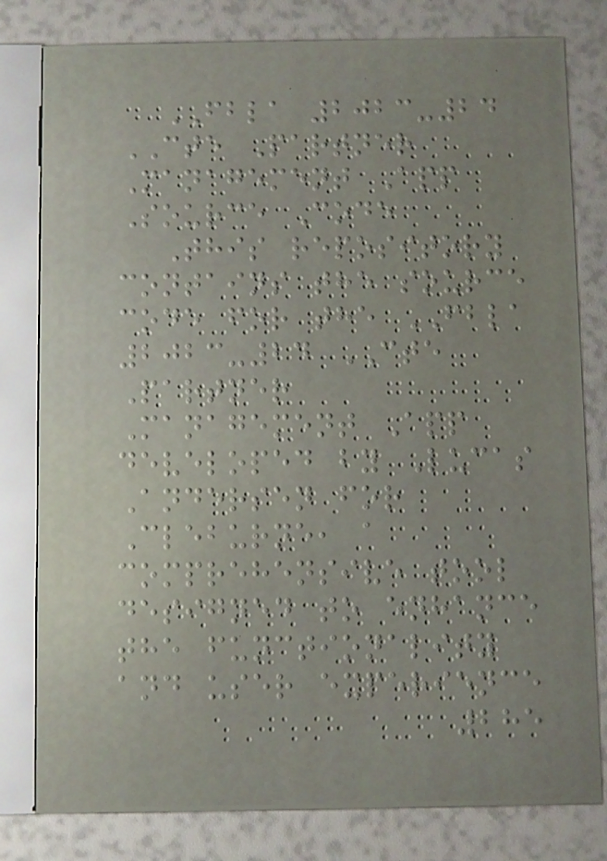FBLA 2023-24
CTE Partner
Management App
Source Code
This repository
contains the source
code for the FBLA
2023-24 CTE
Partner
Management App
developed by Lucas
Andersen for
Cleburne, a
comprehensive tool
designed to enhance
the functionality
and user experience
285
